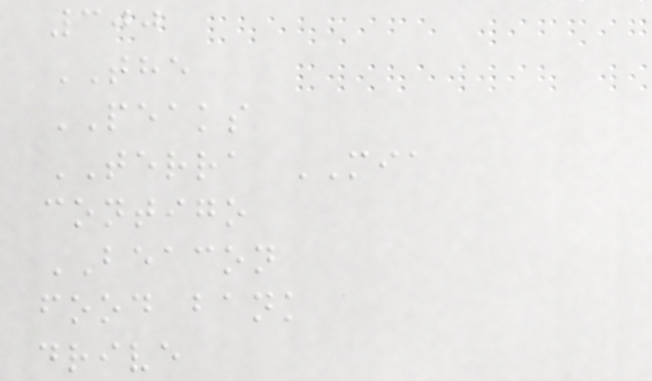300
THE
PEAKS
TERRA MIA
contigo
BEACON
food bank
drive
